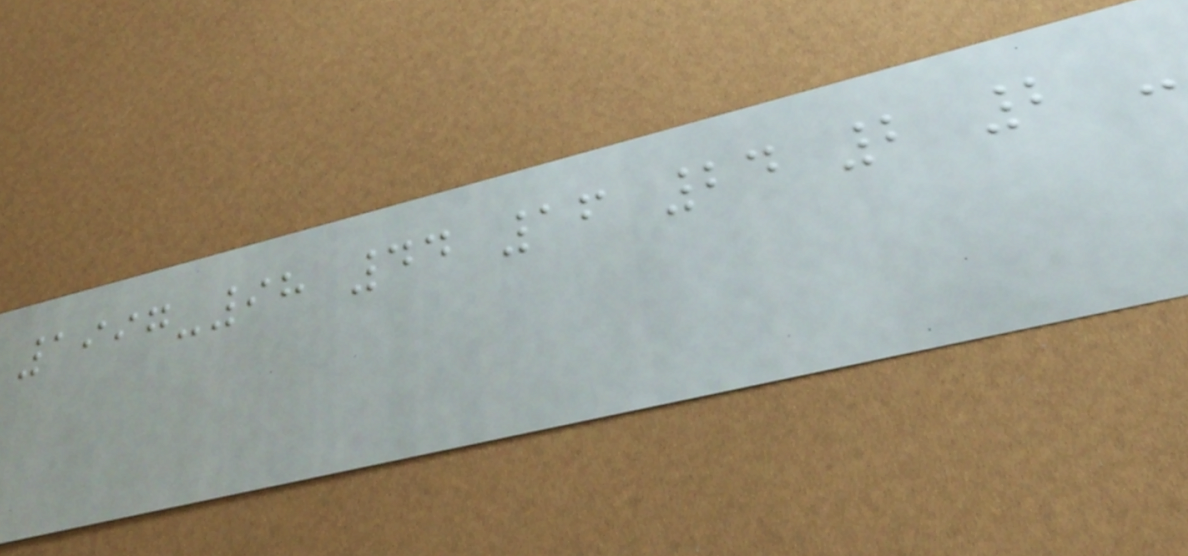1997-98 44 16 24 2 2 -
